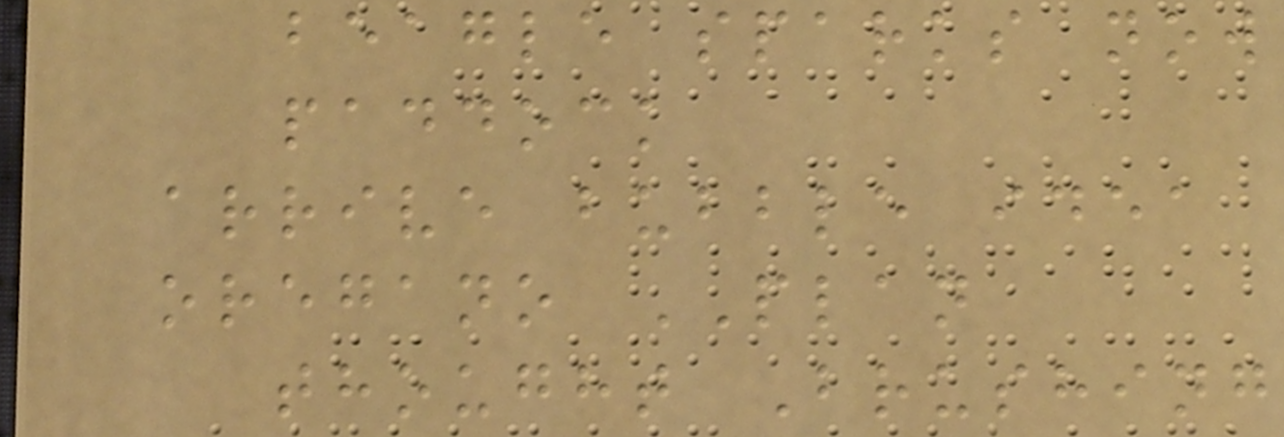beagle sparks now
paddock
arrive bubble idea
oregano PLAN
thought Brushing
